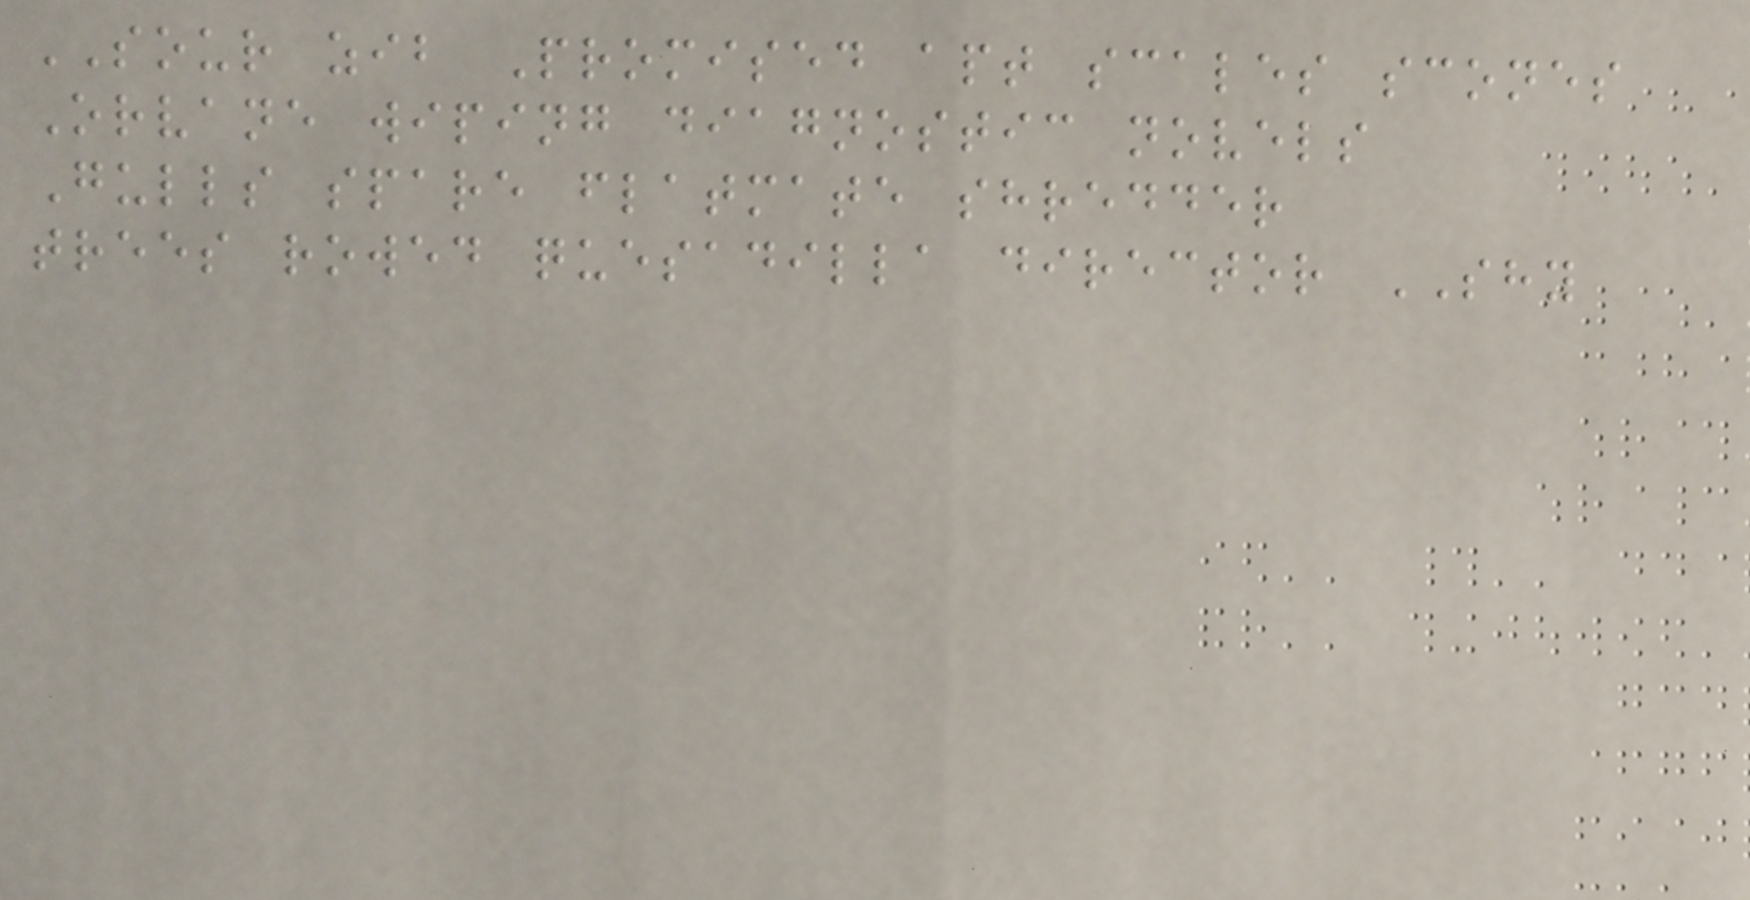SOUR zib Promised apt scales scones
Orvane wiping diagnostic novels
Gulls spare flatmate shredder
trees rowed quesadilla director SHY
